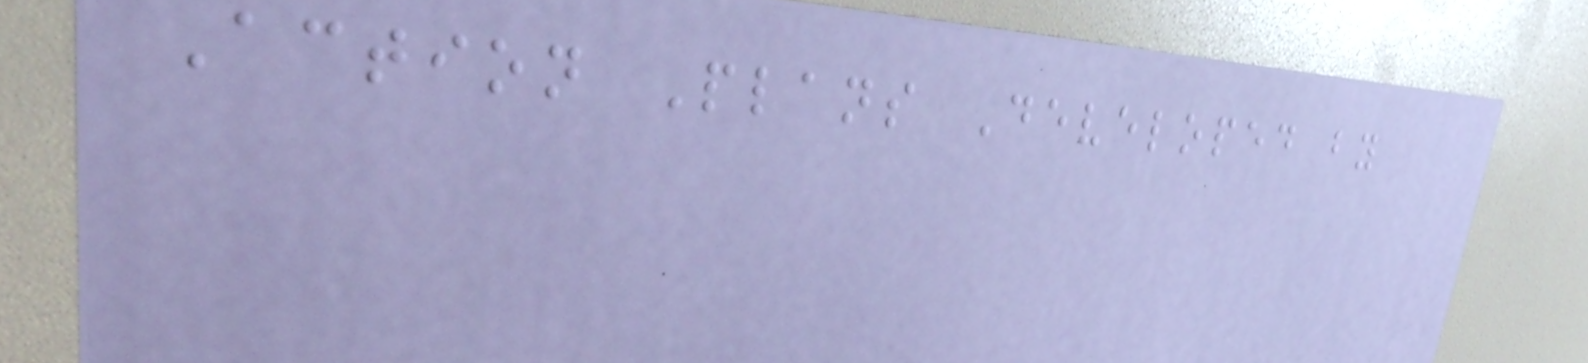Action Plans Developed by
